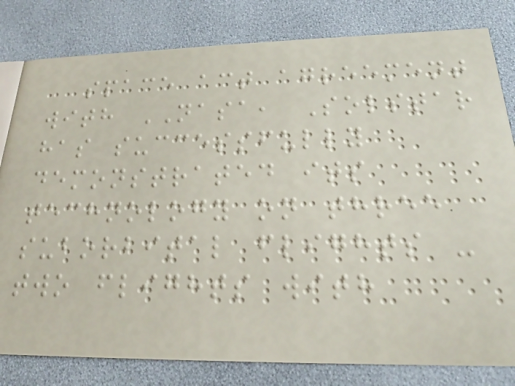space act agreement
with NASA, Solstar
has successfully
demonstrated its
technology on three
suborbital flights -
two flights with
